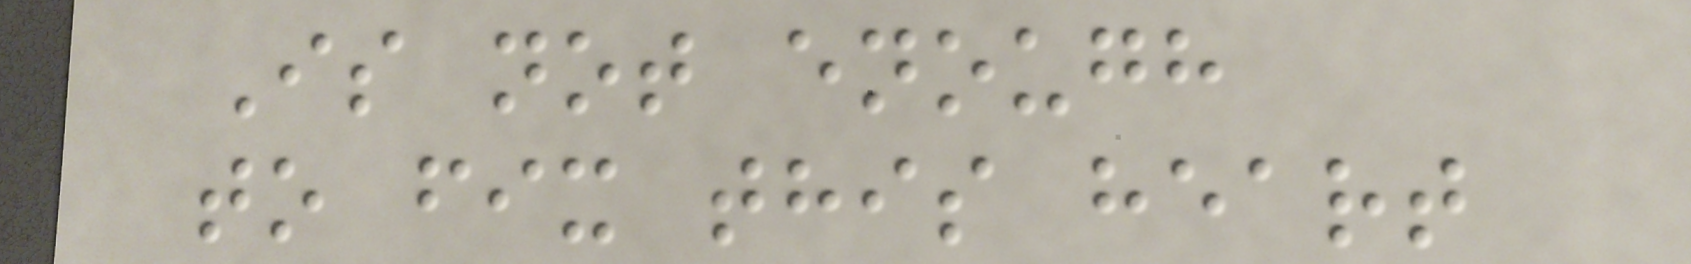Is not enough
to fix this heart
